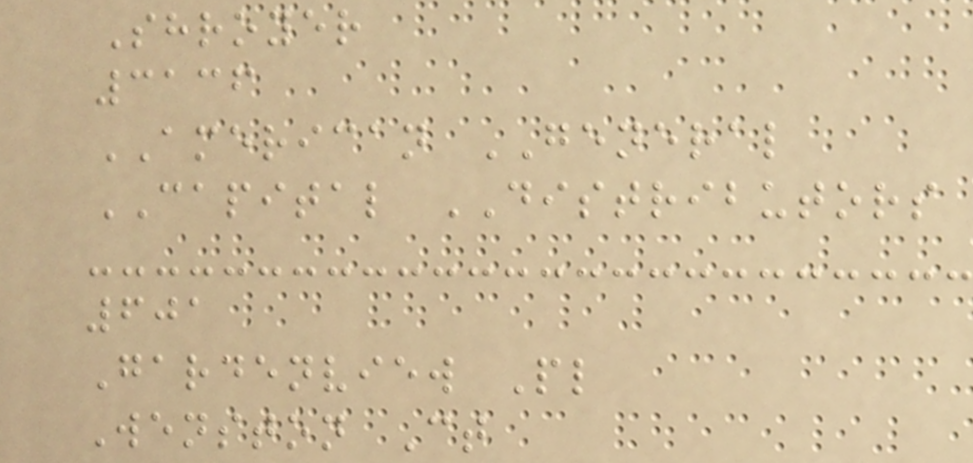Shroyer
3136
AMERICAN GENERAL
CAPITAL DISTRIBUTORS
601
Gardenview Pl
Wenston Ct
